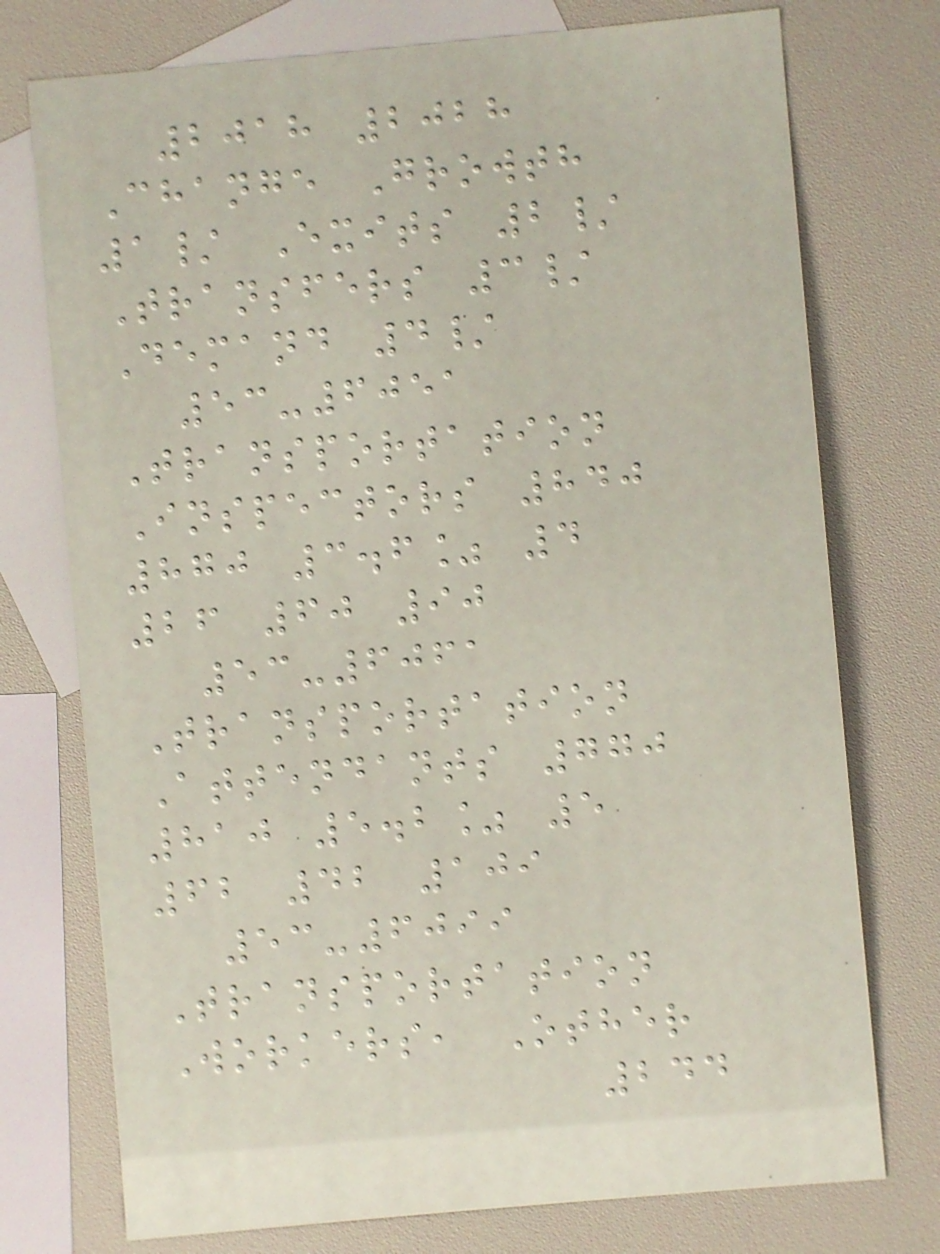2018 2028
Change Growth
1/ Exits 2/
Transfers 3/
Demand 4/
53-6051
Transportation
Inspectors 840
870 3.6% 4
26 60 90
53-6061
Transportation
Attendants 770
810 5.2% 5
62 42 109
53-6099
Transportation
Workers, Other
244
